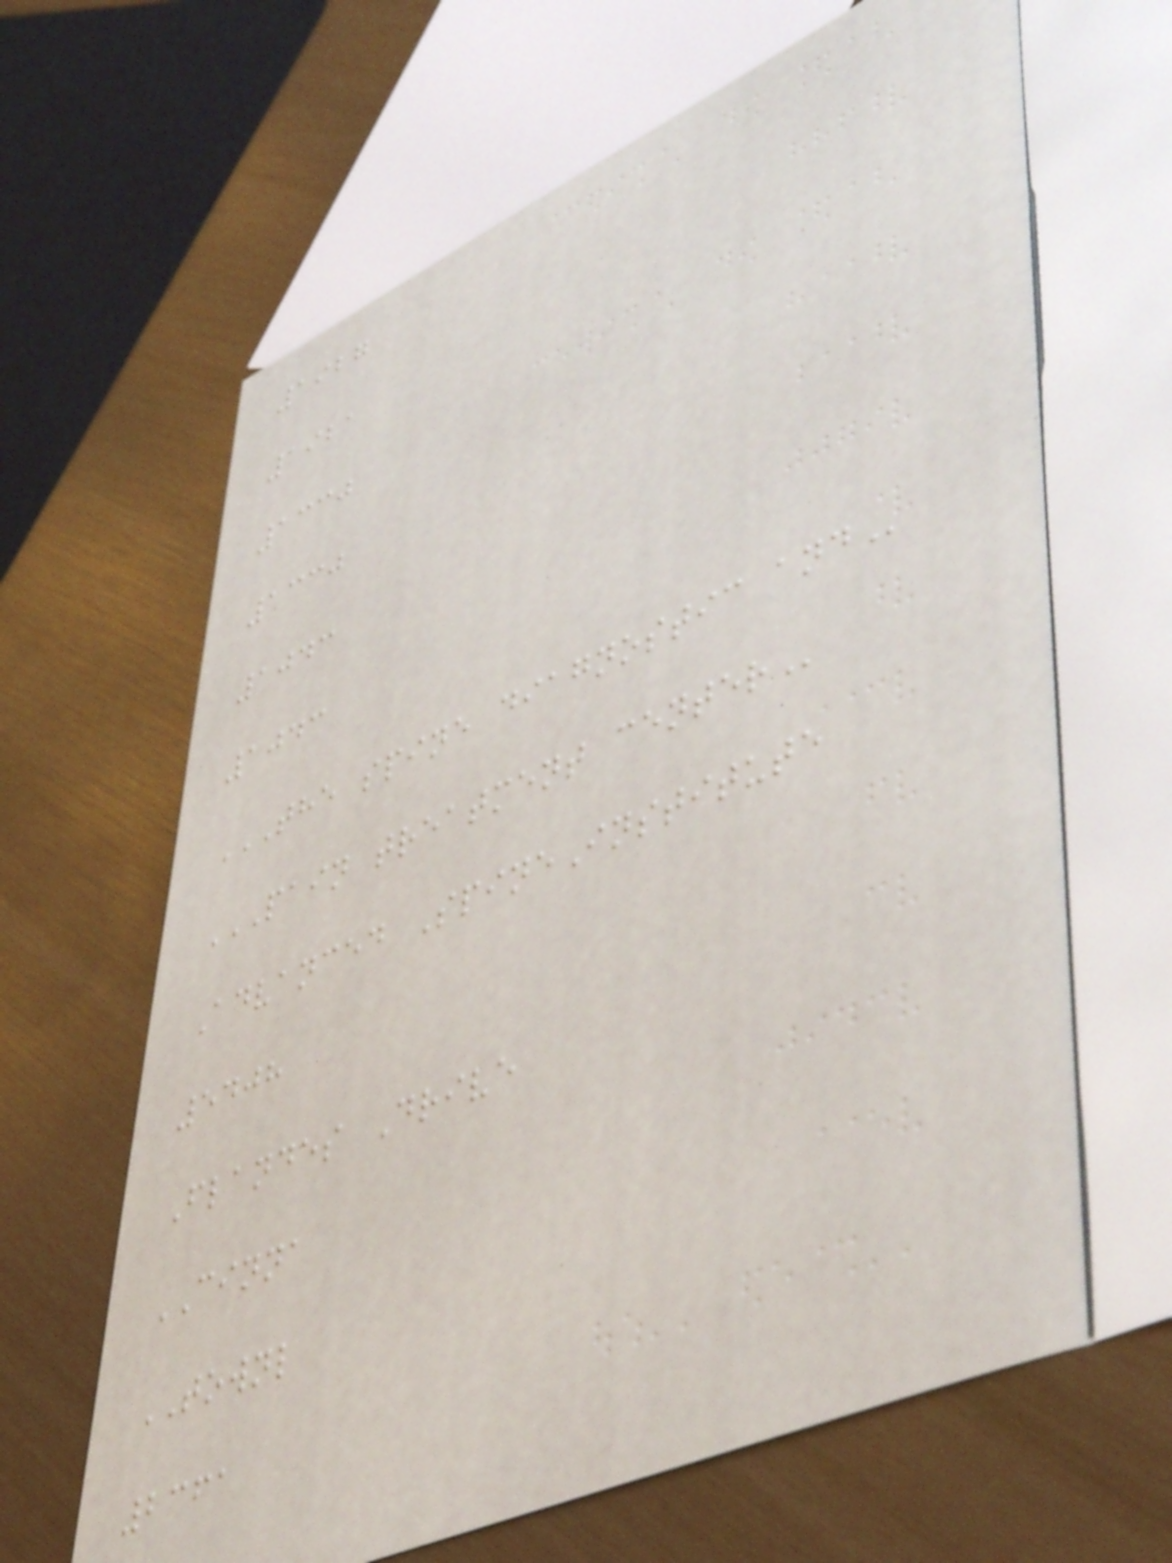1927
1921
1330
1330
1043
1043
THE SPINE DIAGNOSTIC AND
PAIN TREATMENT CENTER
Advanced SpineInstitute
5408
Flandes Drive
CINNA
TOWNL
2361
